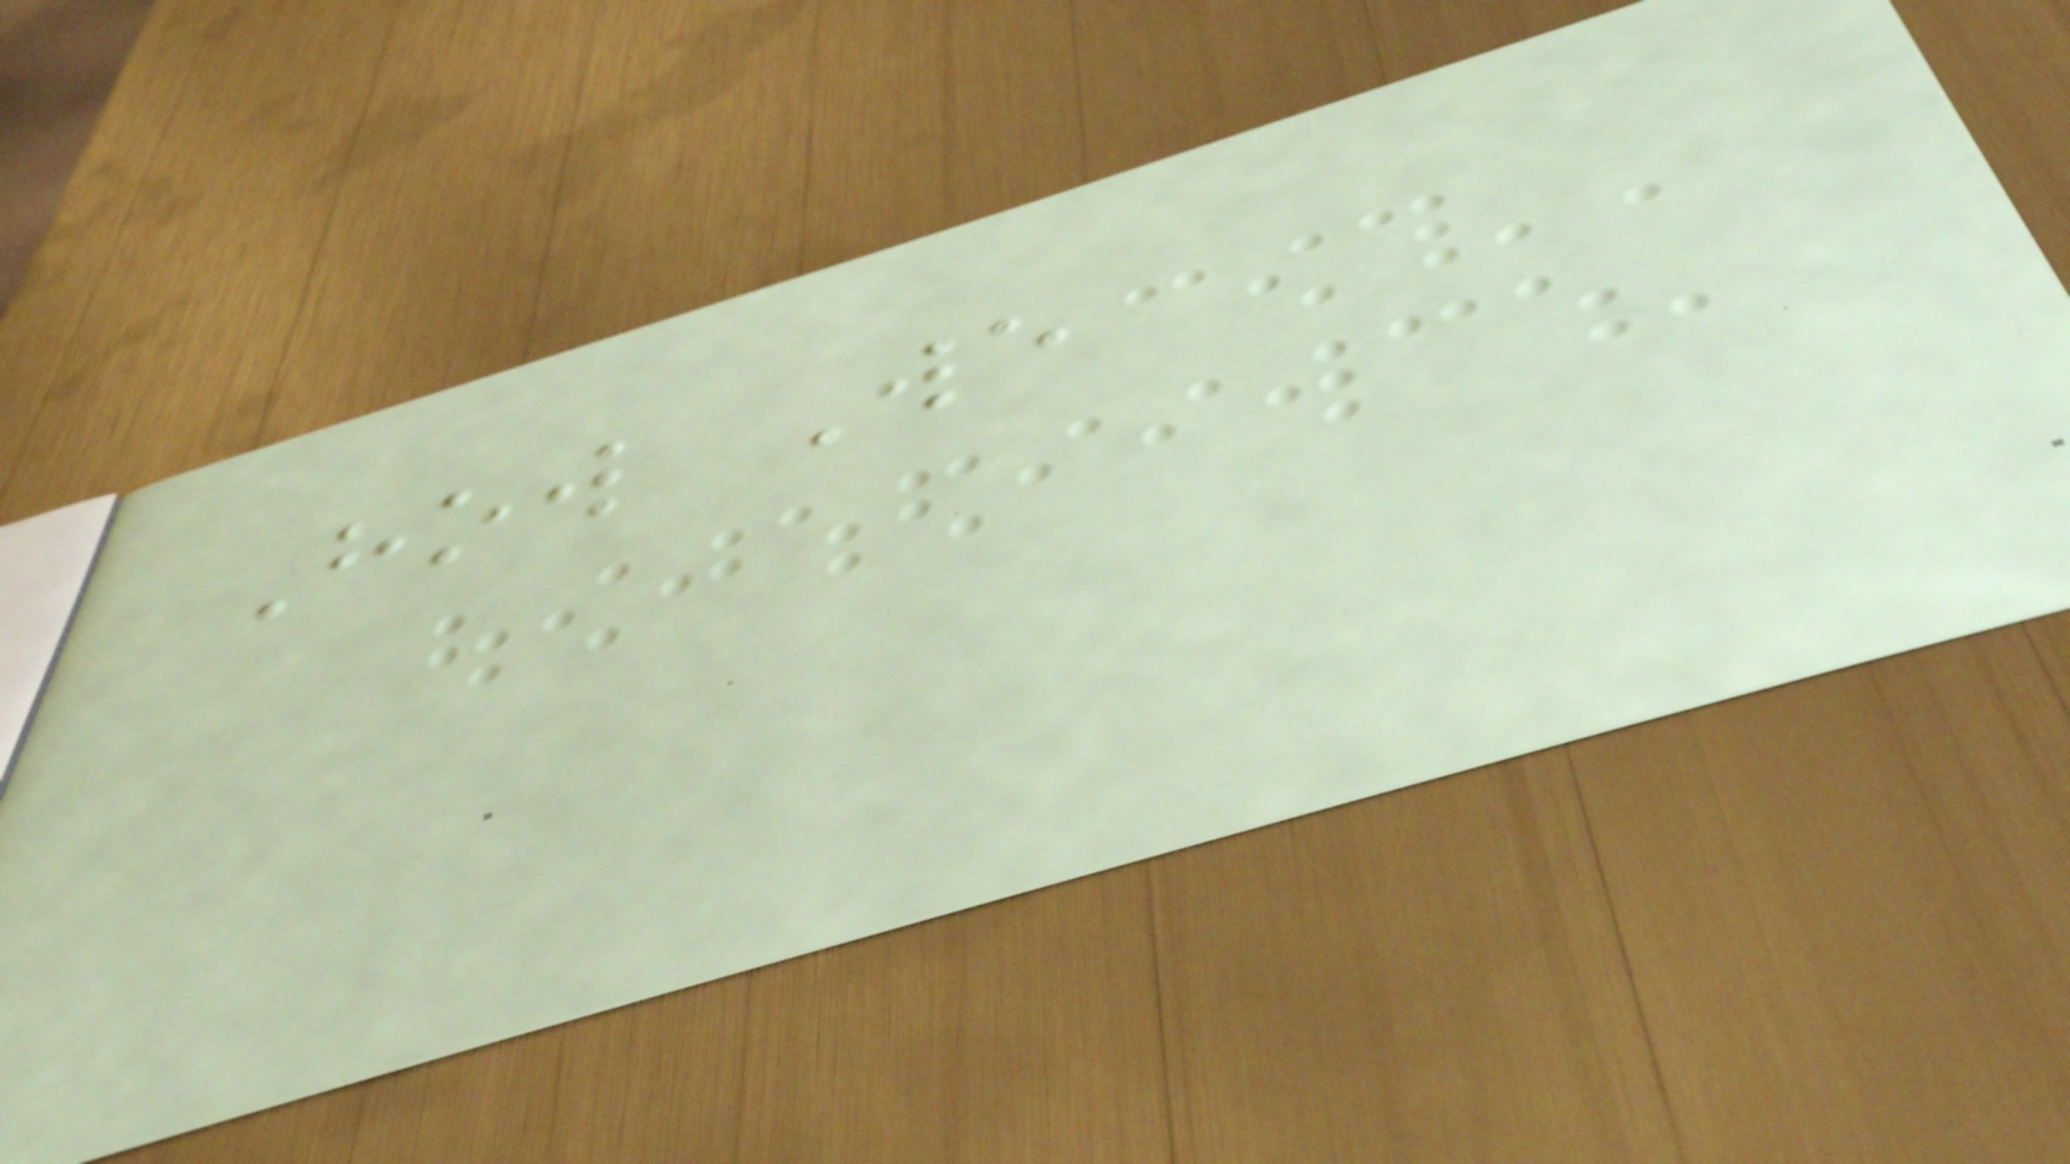How We
